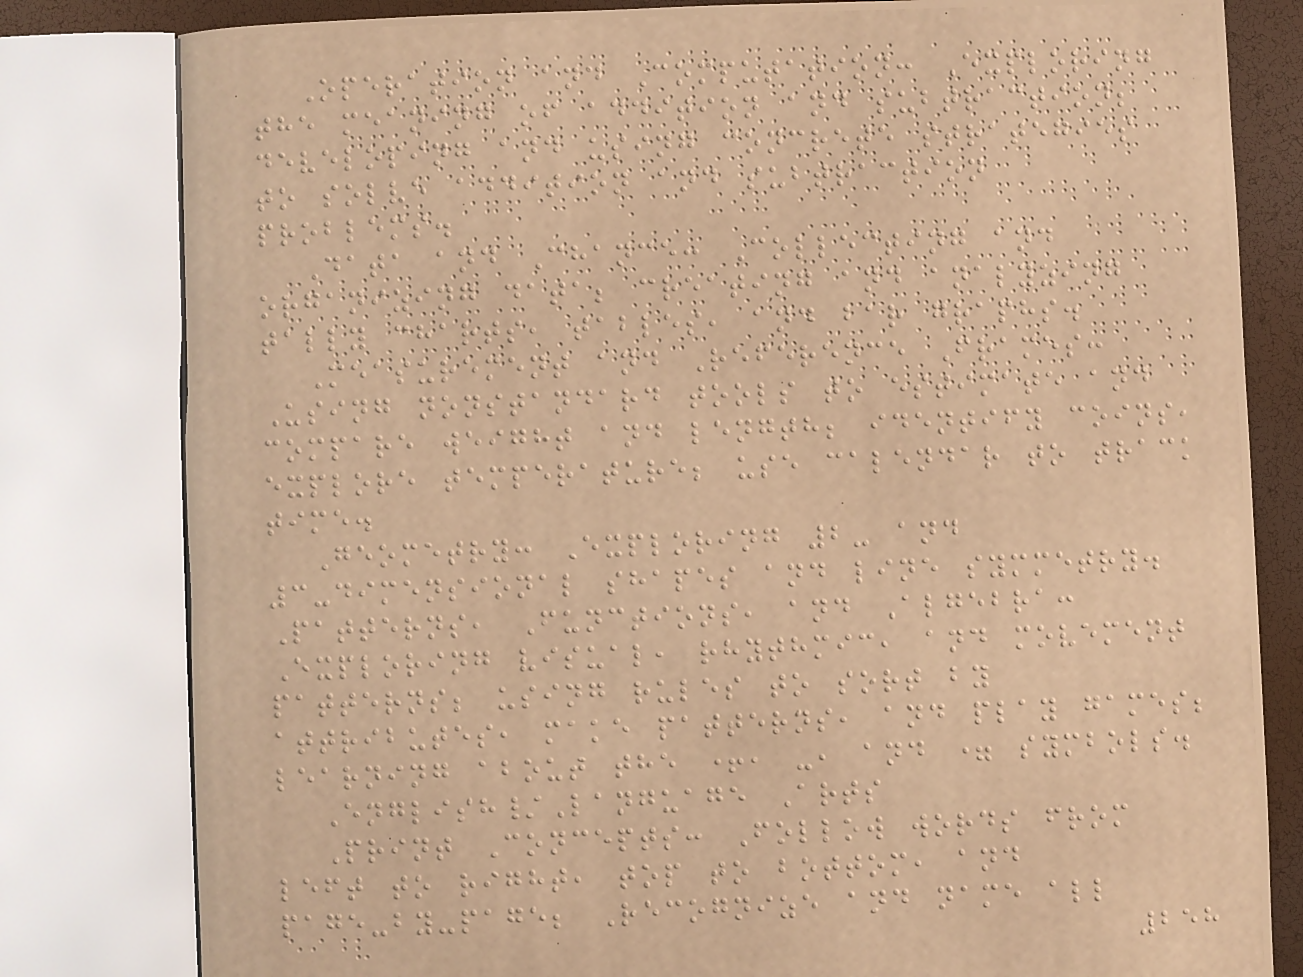Operation and Computation: Exploring
the meaning of addition and subtraction;
developing and using concrete strategies
to solve addition and subtraction
problems.
Data and Chance: Collecting and
organizing data; creating and analyzing
tally charts, tables, and bar graphs.
Measurement and Reference Frames:
Using nonstandard tools to estimate and
compare weight and length; identify coins,
explore temperature; use calendar to track
time.
Geometry: Exploring 2- and
3-dimensional shapes and line symmetry.
Patterns, Functions, and Algebra:
Exploring visual, rhythmic, and movement
patterns; using rules to sort by
attributes, make patterns, and play games;
learning about the +, -, and = symbols.
English/Language Arts
Print Concepts: Follow words from
left to right, top to bottom, and
page-by-page; Recognize and name all
258
